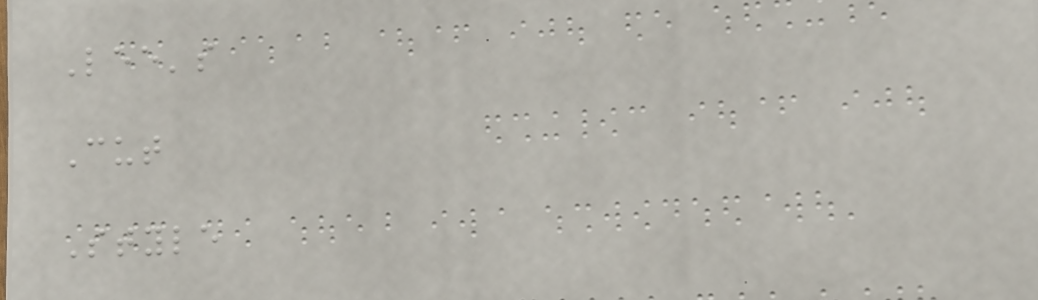Lee's
Cut
Style
